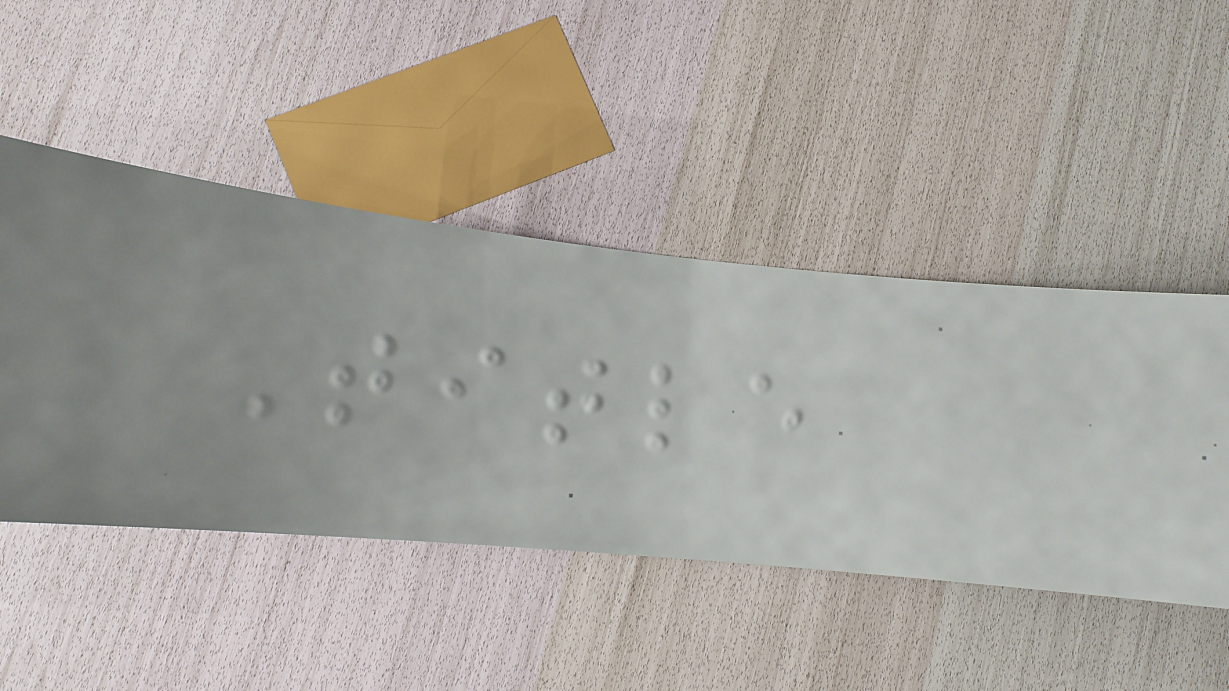Title
